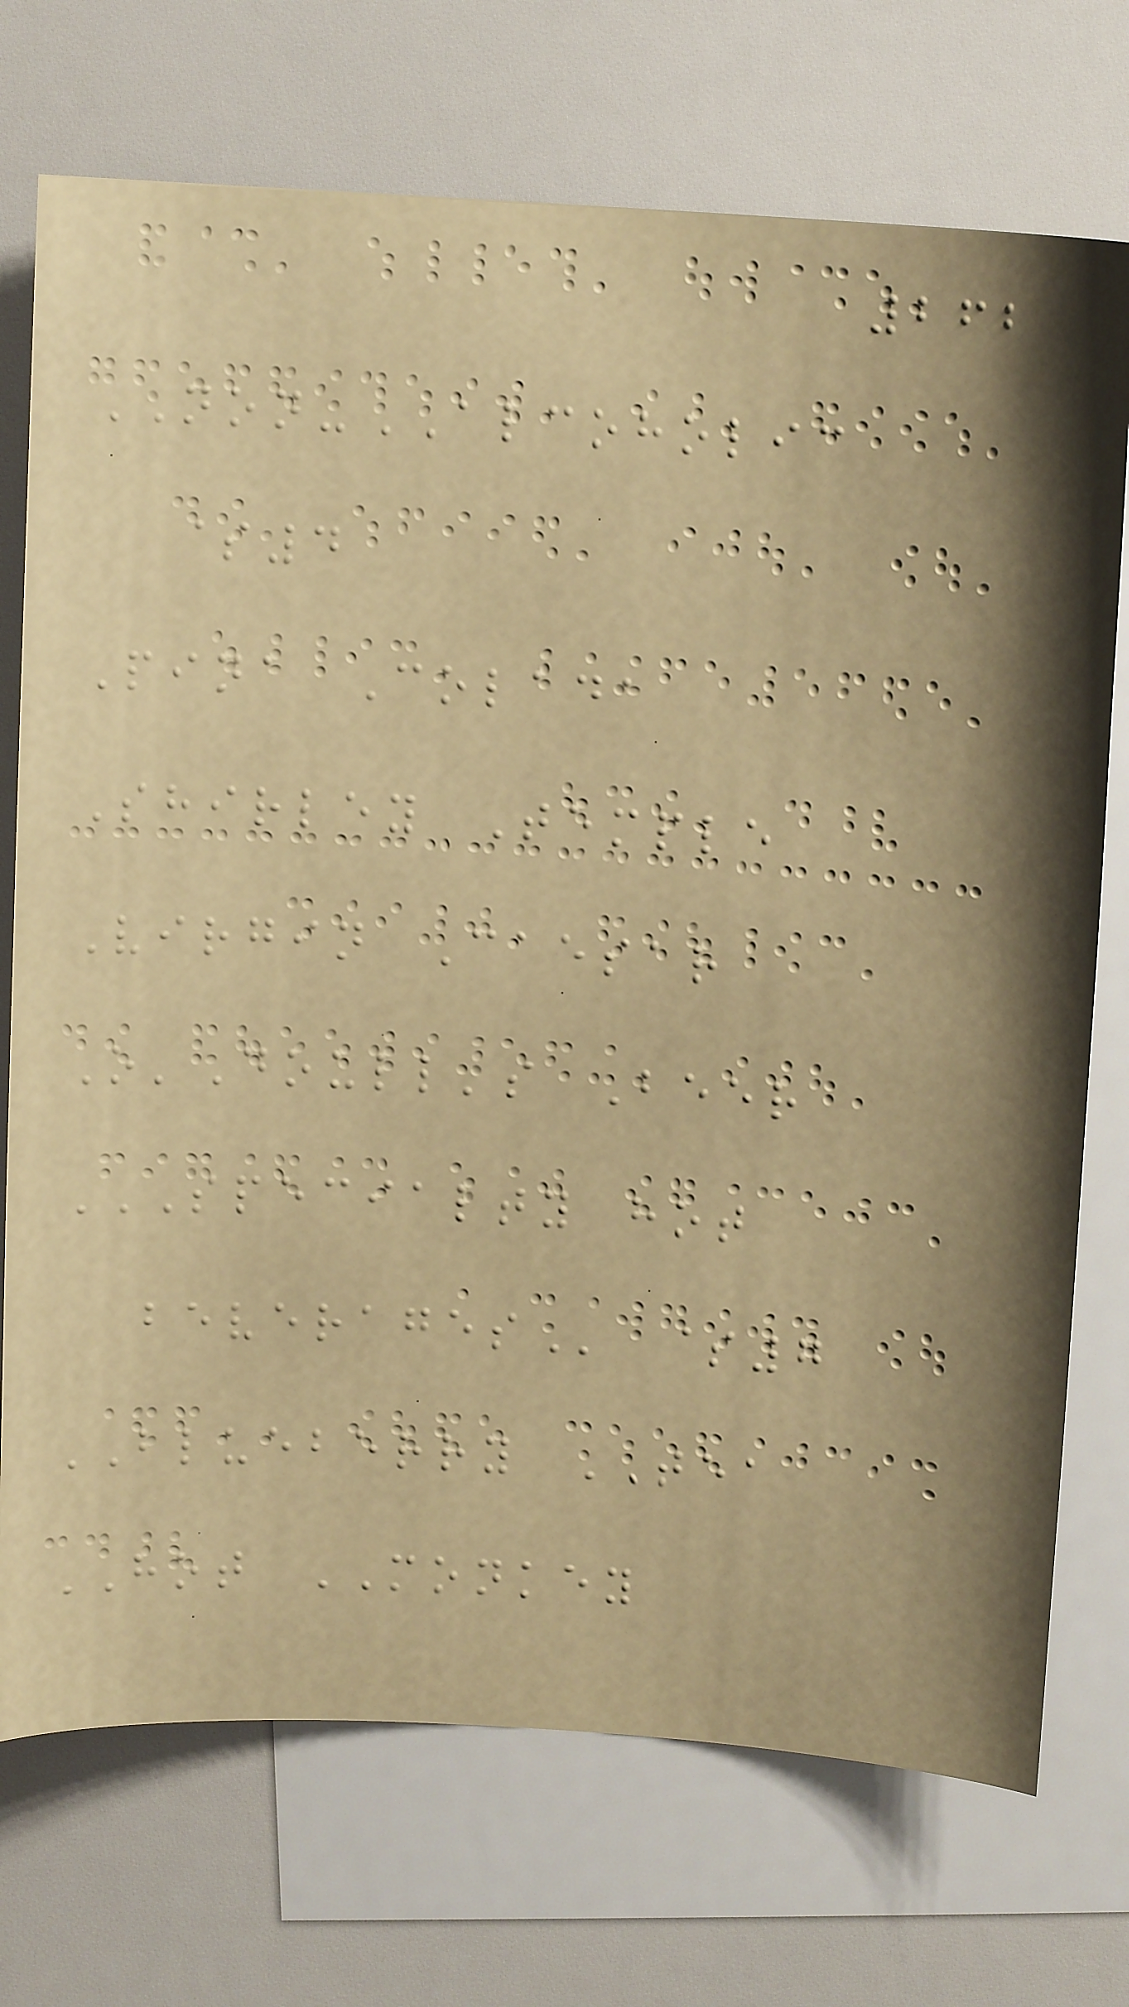262
NON-ALCOHOLIC
$4
Pina Colada
Shirley Temple
Virgin Caesar
O'Doull's Beer
SPECIALTY HOT
BEVERAGES $7
BLUEBERRY TEA
HOT MONKEY
